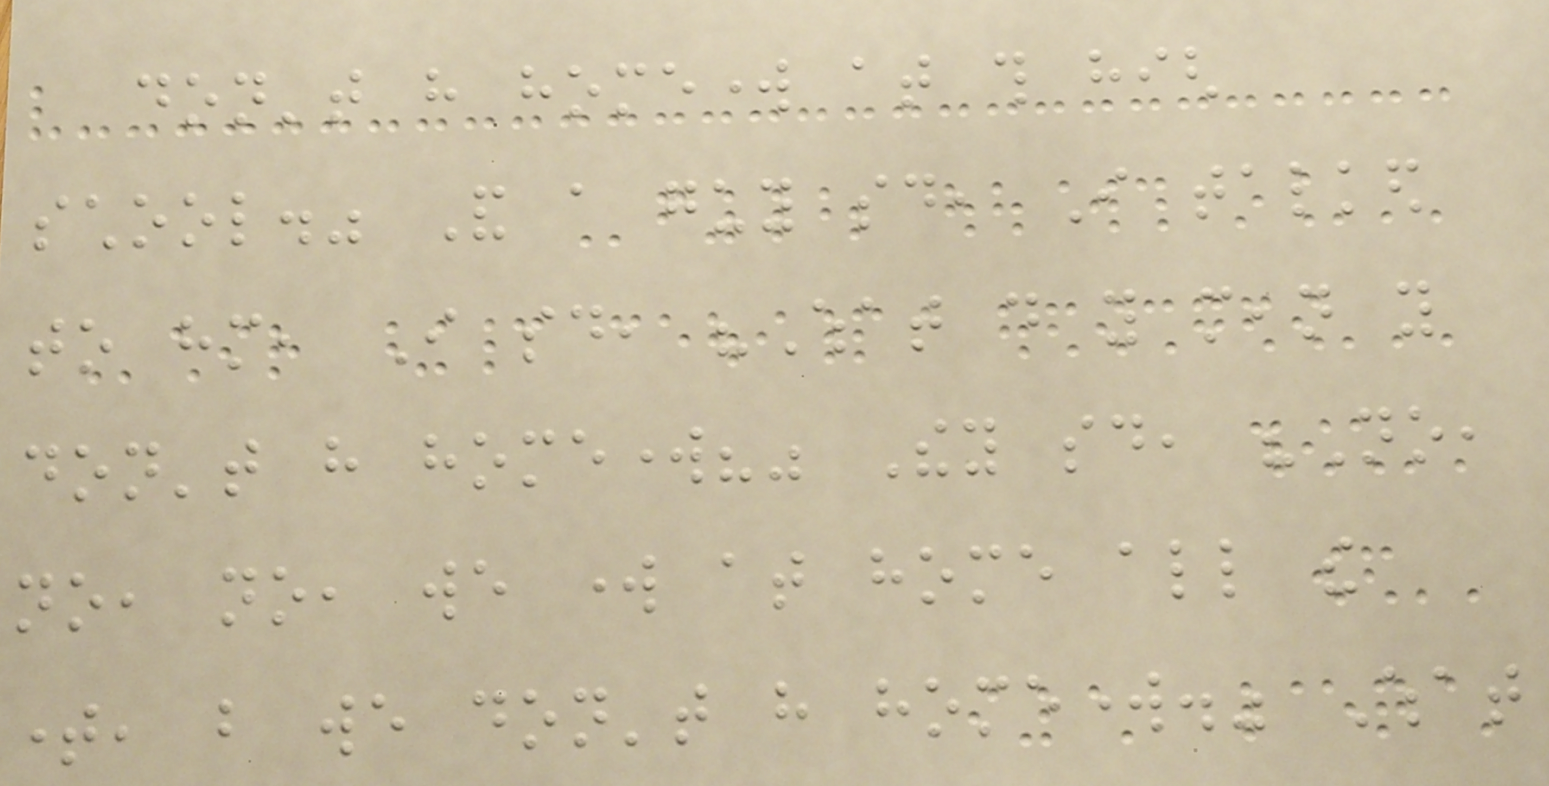don't have homework at this high
school." And a guy said, I talked
to him, I said, "What do you mean you
don't have homework?" They said, "No,
no, no, we work at home all the
time, but we don't have homework." What
